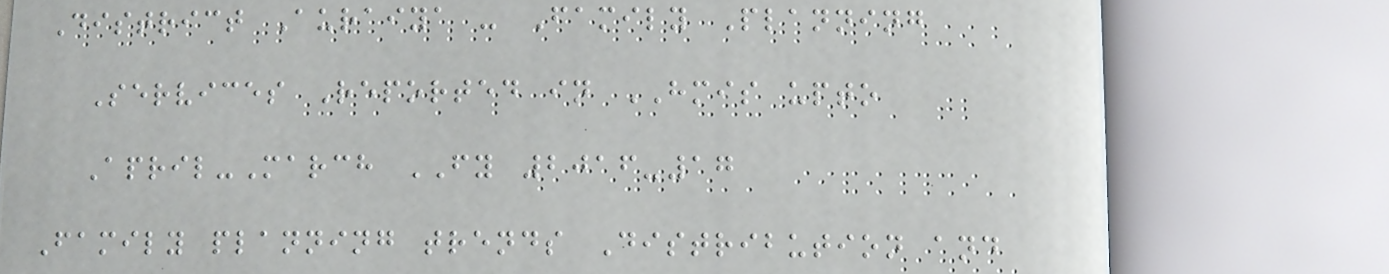District Auraiya - Family Planning
Services Reported in HMIS upto
April-March FY 2016-17
Family planning trends Distribution and
